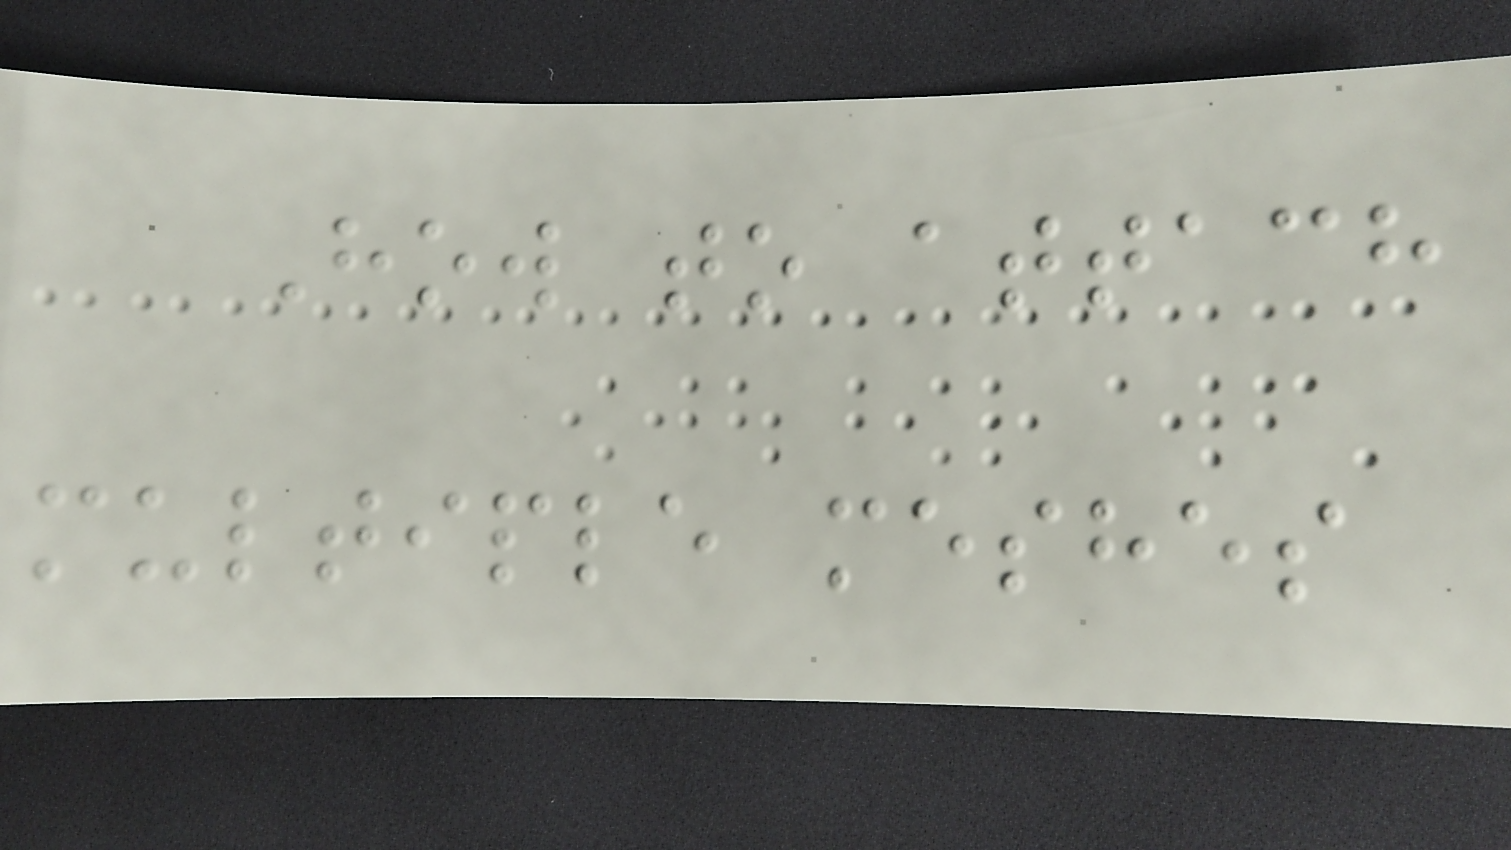How to attach
multiple meshes
